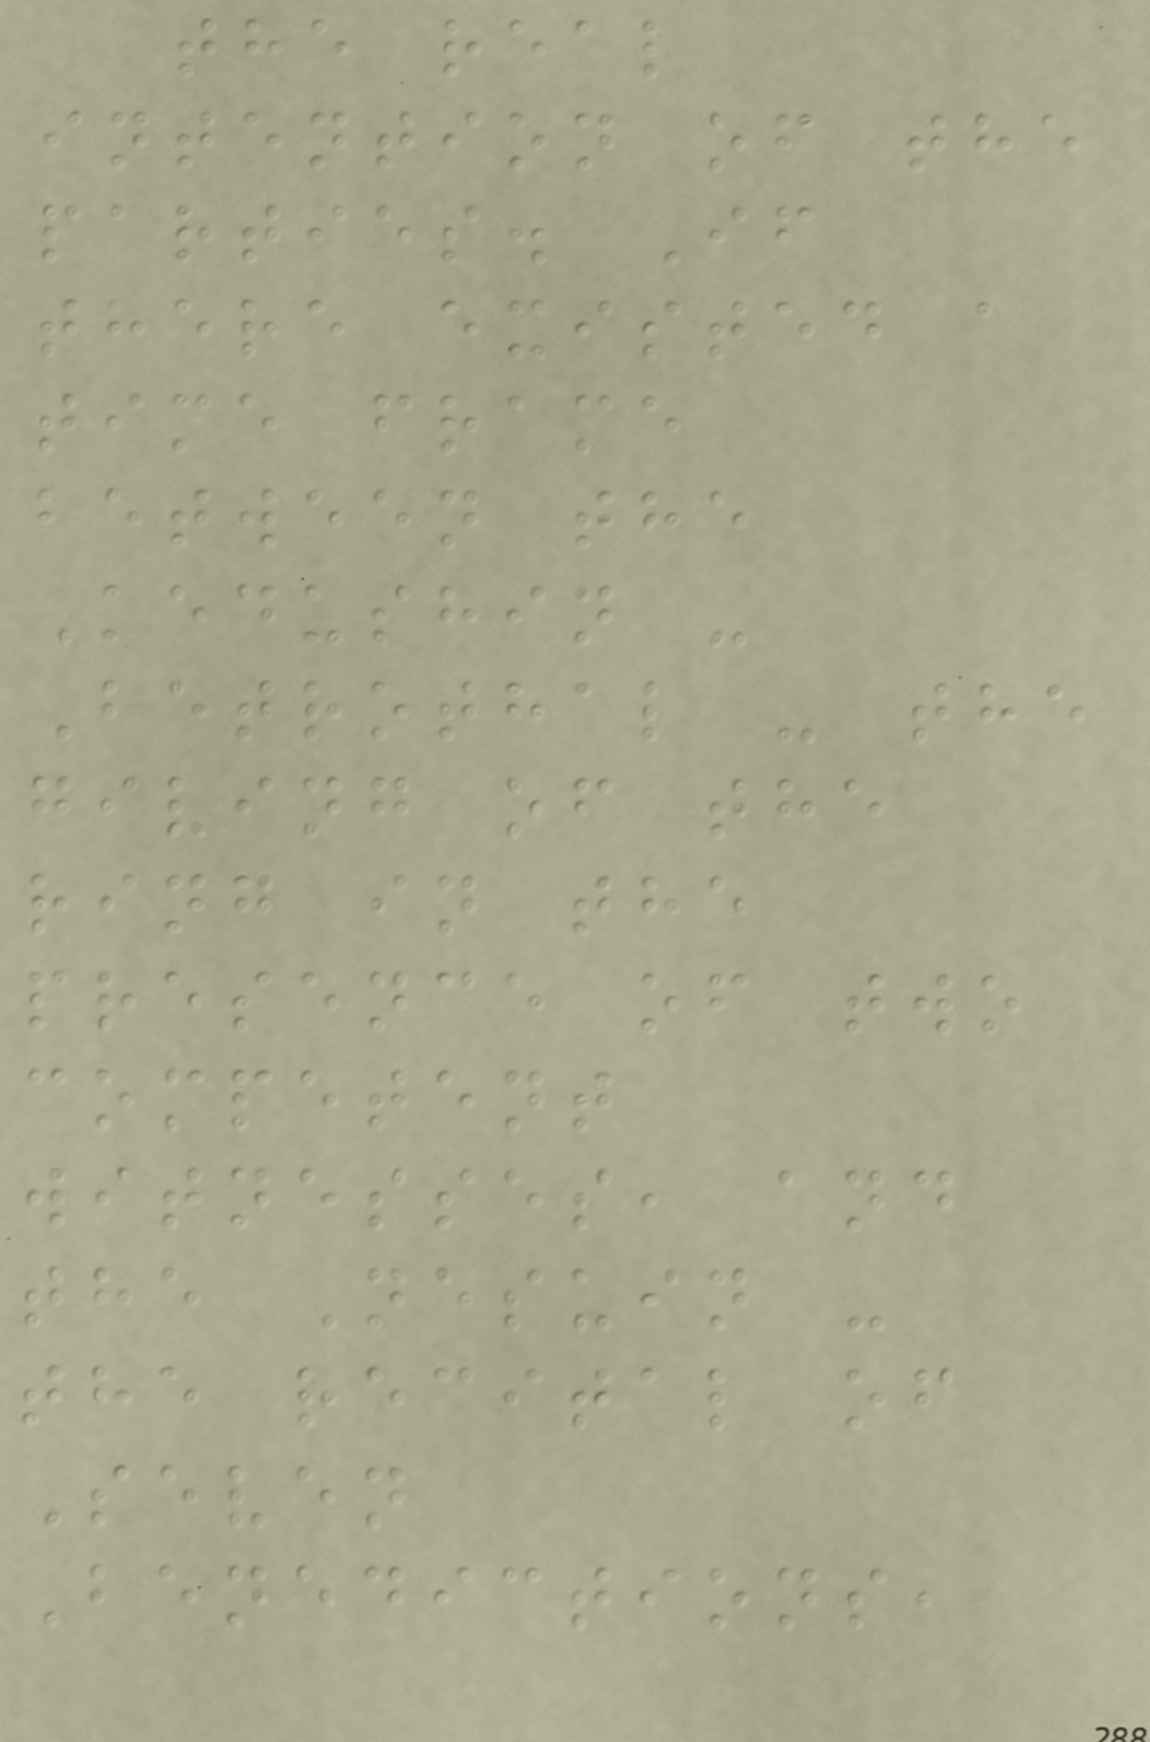the real
intention of the
parties. If
there existed a
time frame
between the
Kedushin -
Betrothal - the
giving of the
ring in the
presence of two
competent
witnesses, and
the Nesuin -
the recital of
Seven
Benedictions,
